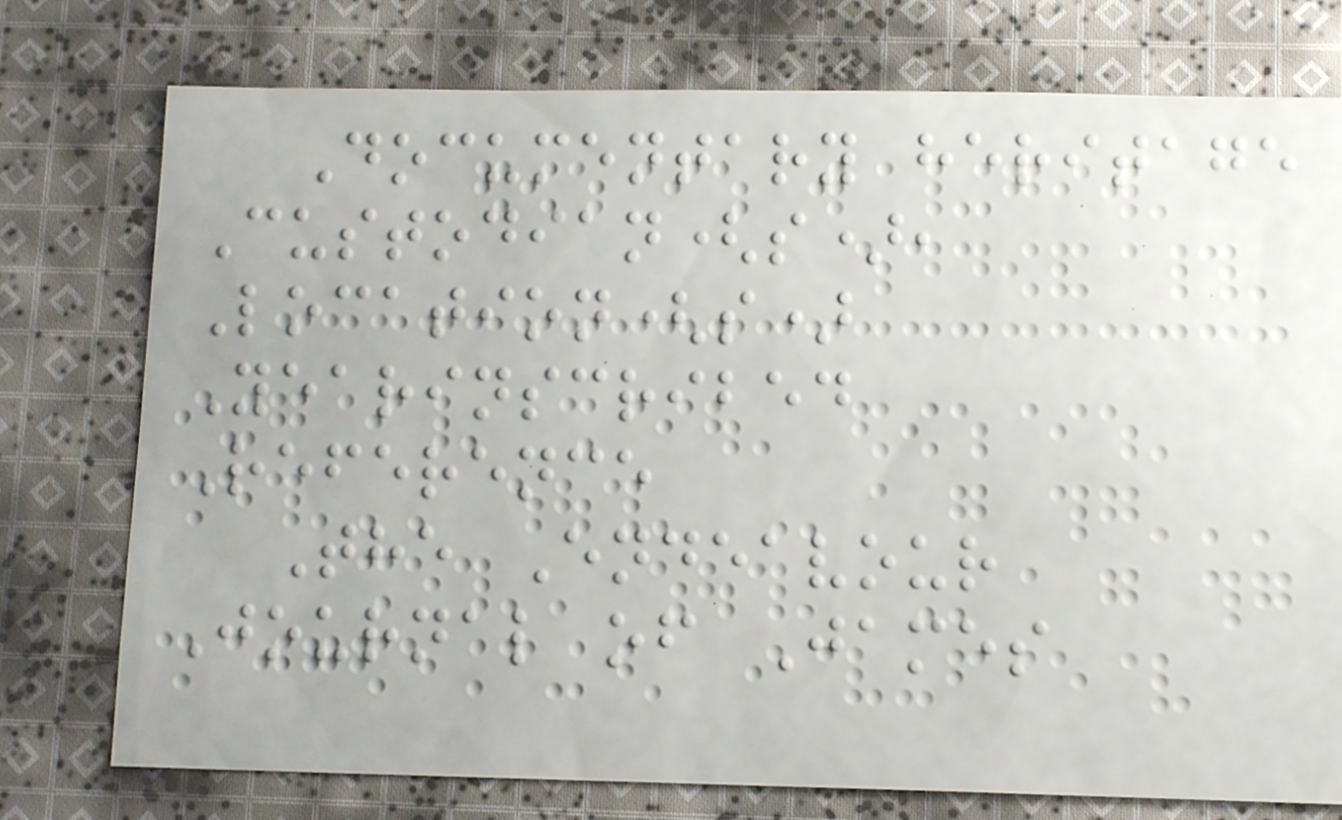Documentary heritage
Custodian(s),
Location(s)
Yearinscribed
Reference
The Endeavour
Journal of James
